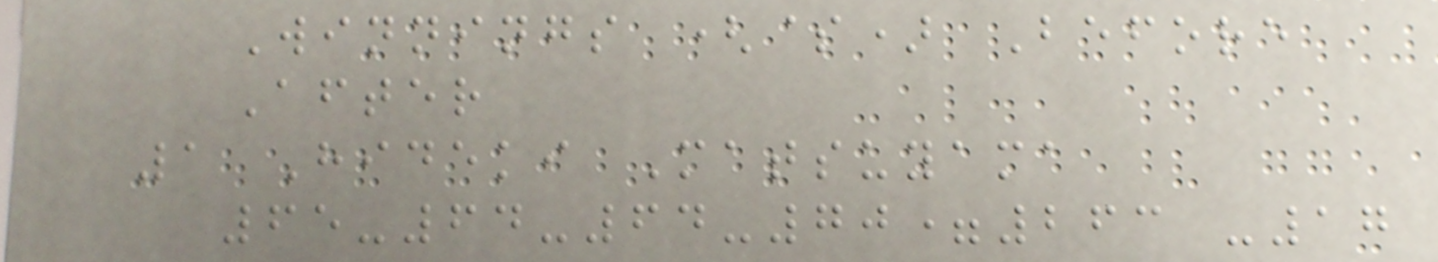Winnings ($) Before
After
1 Hideki Matsuyama
65-64-64-70=263 -17
